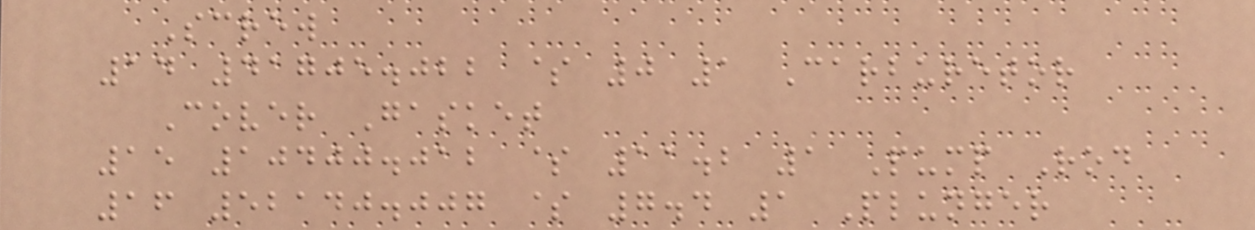Screw
14 41705.022 $ 0 1 Carburetor
Cover Gasket
15 10400.012 $ 11.2 1 Pump Rod
16 52140.007 $ 7.4 1 Plunger
